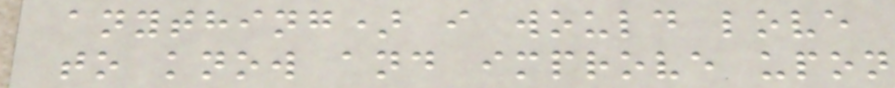anything) i would love
to know and improve upon
